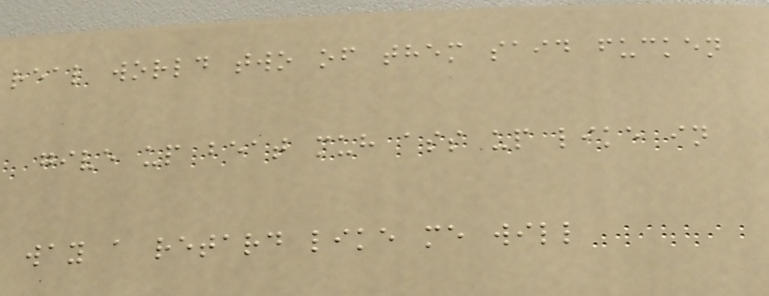real world two of them said fucken
give up beat muh ass up like in
way a retard like me will
